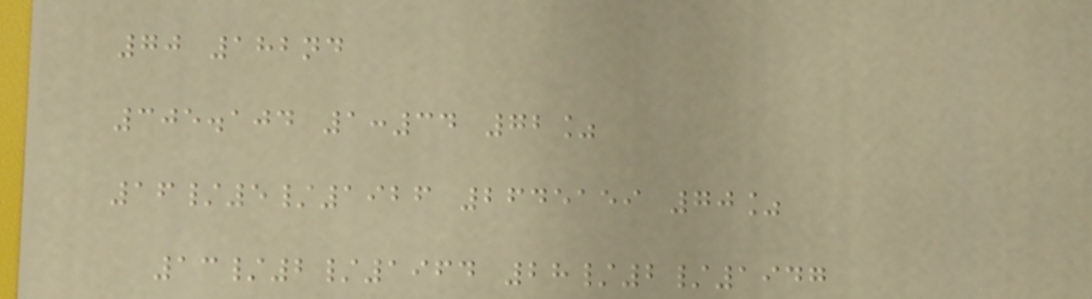70 182nd
305.104 1:34 72%
16/5/1926 2645159 70%
13/2/1964 28/2/1947
